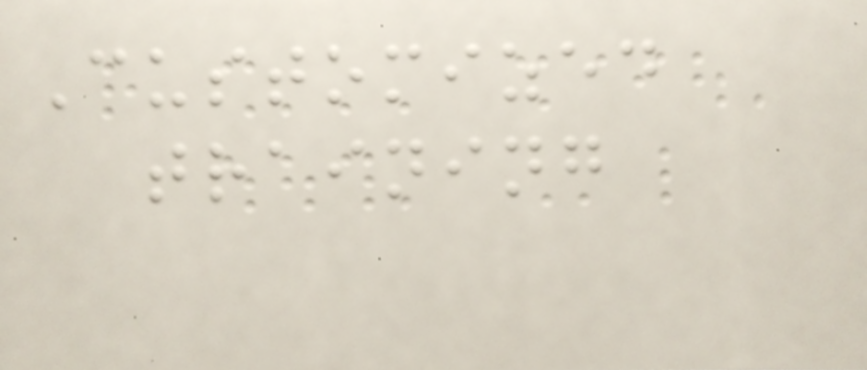Customized
training
